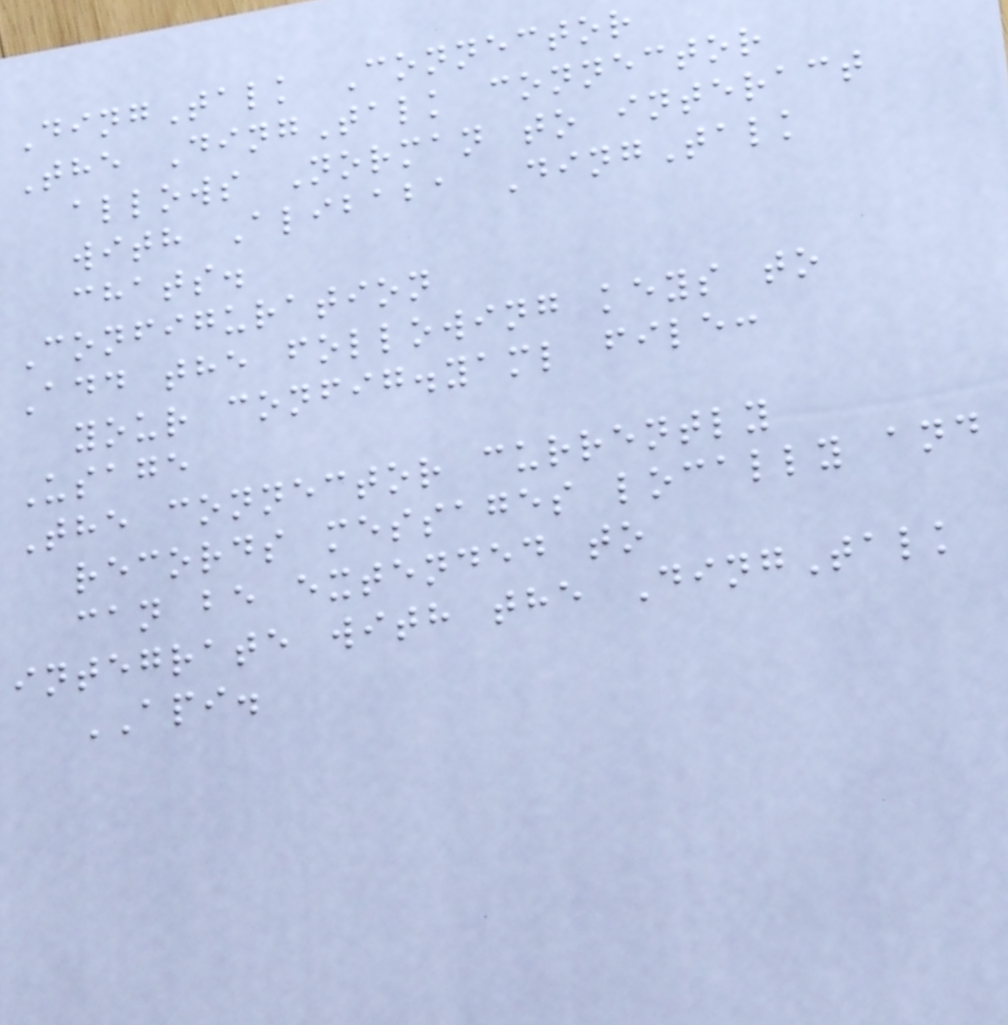DingTalk Connector
The DingTalk connector
allows Norman to interact
with Alibaba DingTalk
chats.
Configuration
Add the following keys to
your config.yaml file:
Usage
The connector currently
records messages locally and
can be extended to
integrate with the DingTalk
API.
